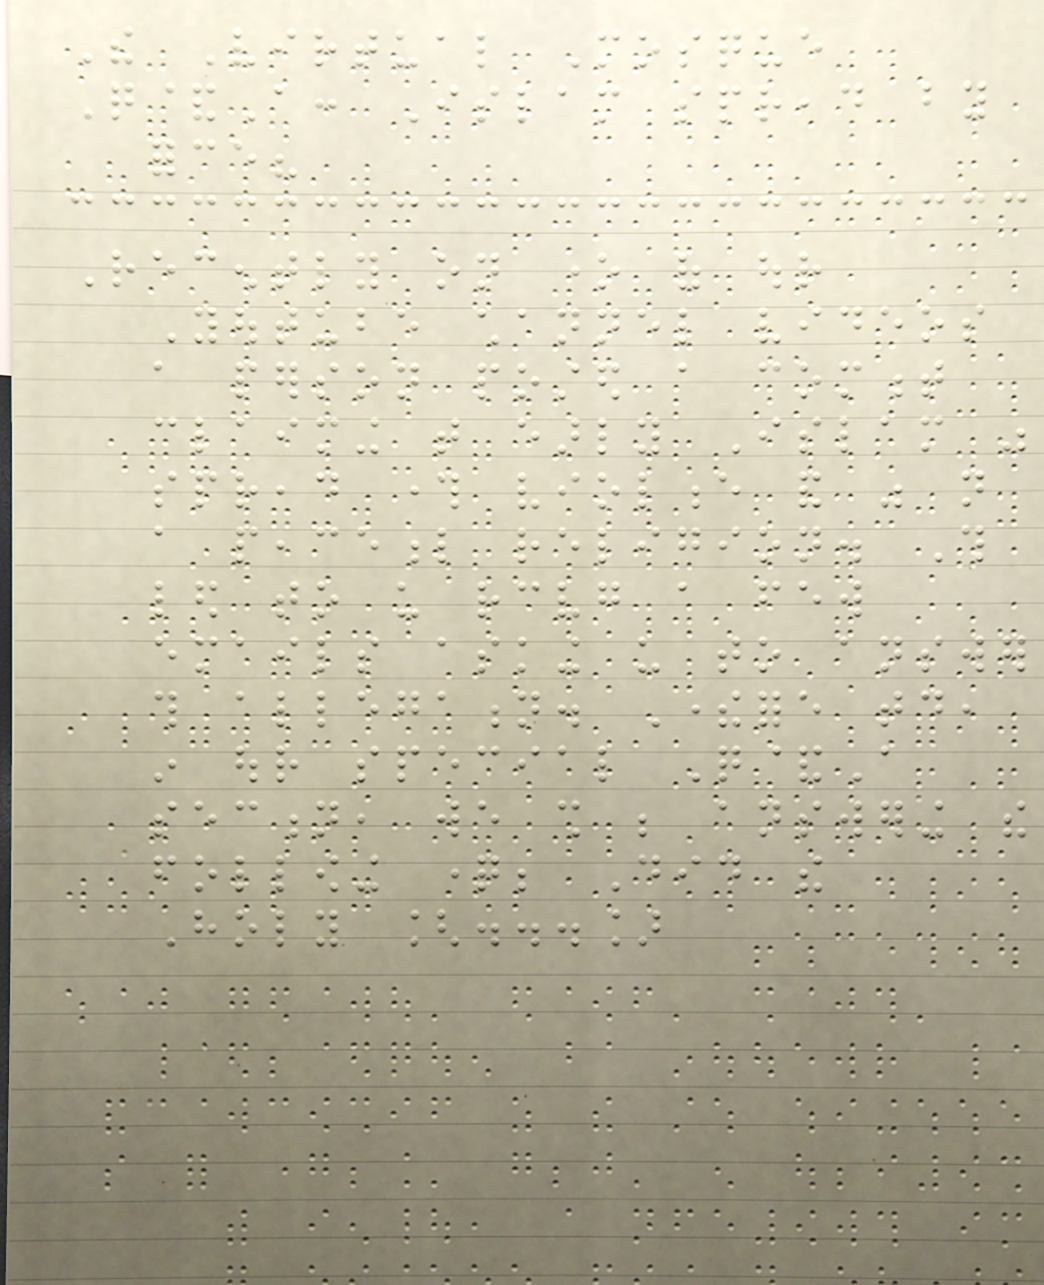The Virtual Mosque
Q&A: Islam spread by
force?
Recently on one of our
Youtube channel videos
a person posted a comment
claiming that early Islam was
spread through violence and was not
a peaceful religion. This
led to us receiving a few
emails asking us to answer
this allegation. Therefore today,
in our special Q&A
section, we shall be answering the
following question; Did the
Holy [...]
